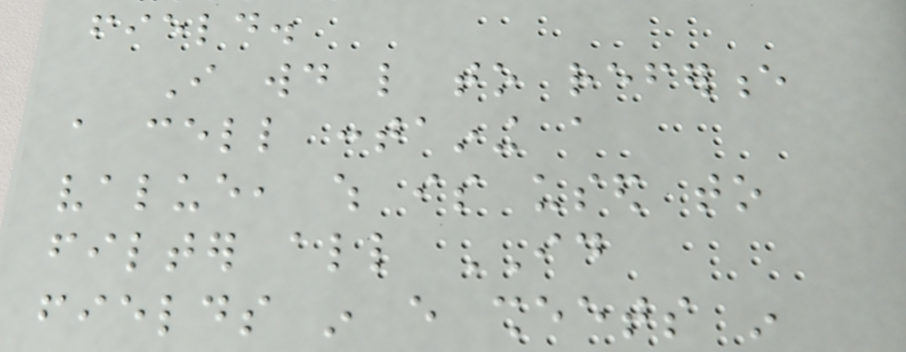field.
I would like to reference
a cell containing a
value, which is used to
filter all ID
fields in every sheets in
